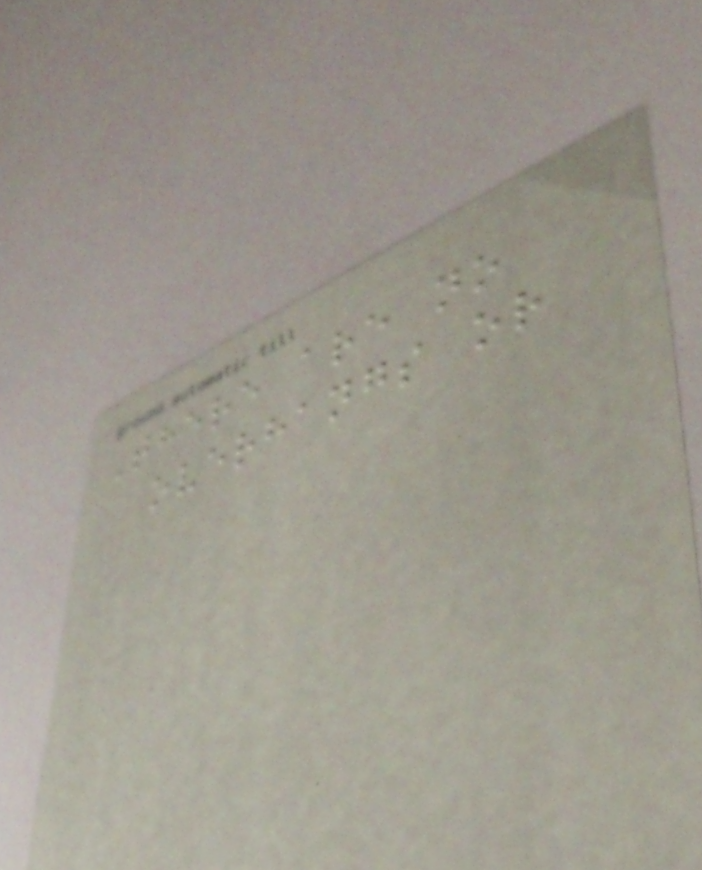There are no
overhangs or
